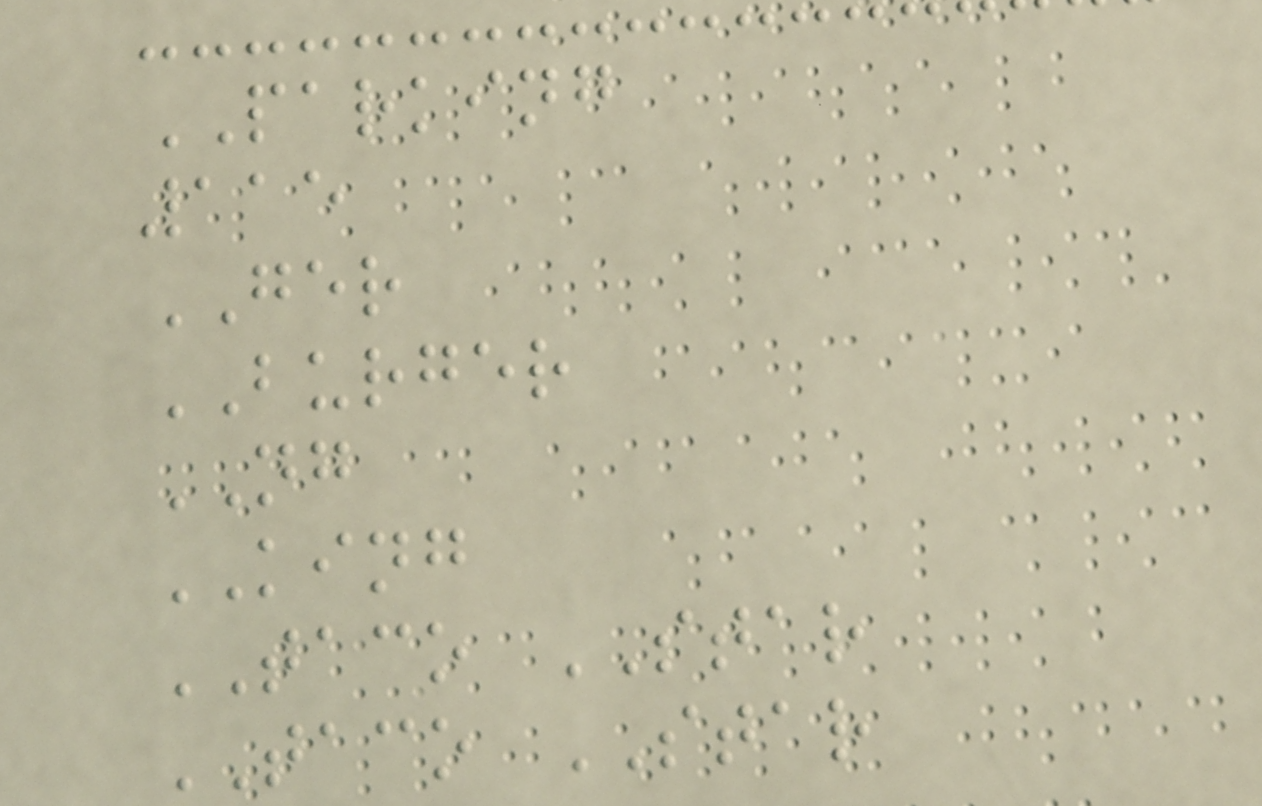PARKING
115
GER
BURGER
NG
KING
TACO STAR
TACO STAR
